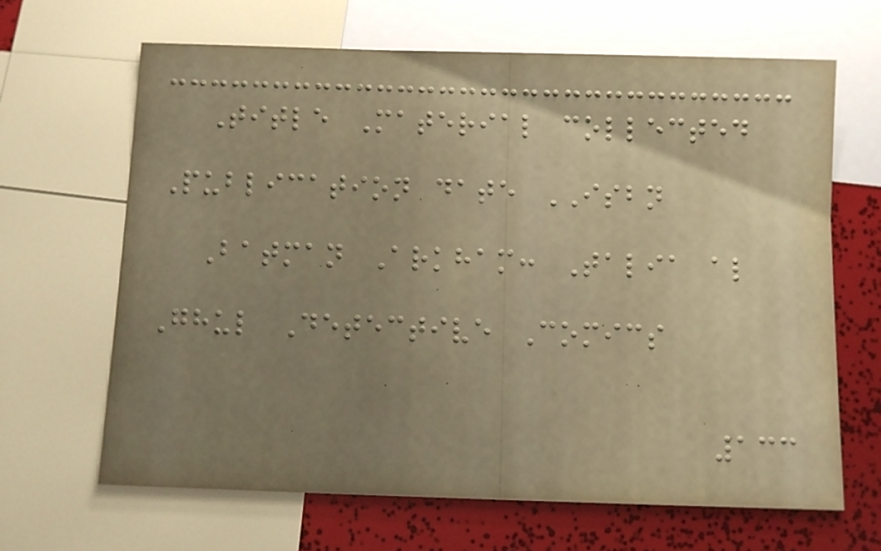Title Material collected
Publication date ISBN
Batman Arkham: Talia al
Ghul Detective Comics
133
